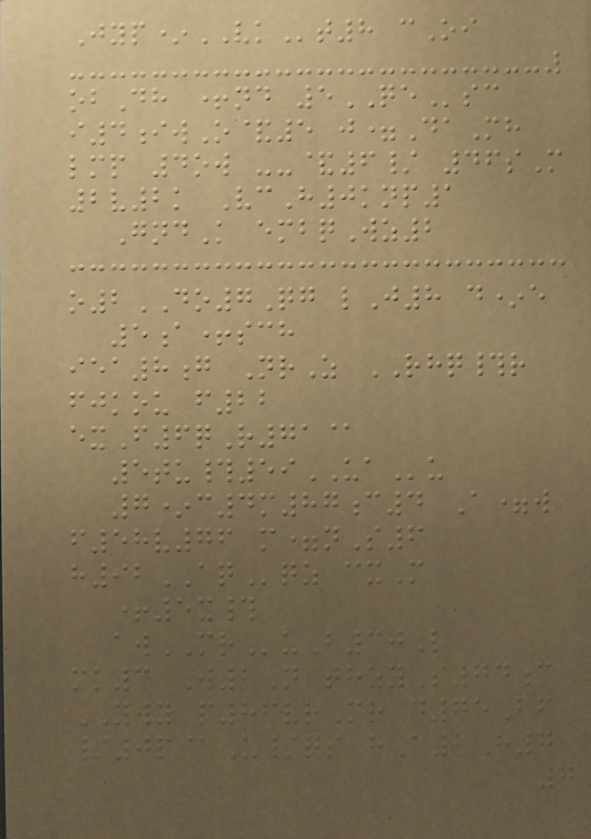Jyp*VKt8 cOi
obDh +nd 5QEsc
i4iwO&5 j=DaMh
lmp 4ow --&6/ 46sM
2v2k VcH0knp1
GndK embqWz2
o2DO7Qg lJ8 d*e
5a+sch
iea8g NrZ RHQ#r
fjkou f22
exF6qR71@
5tu#59UAu
7*c4m87c4 A=w
f58v76 m=nS6
h92AQqz cxM
+5x#
awMRuB30L
mk3 W2N thzyS74c
YWY p86vrMr d75Bf
/0p@U/qs hA2H7
7
